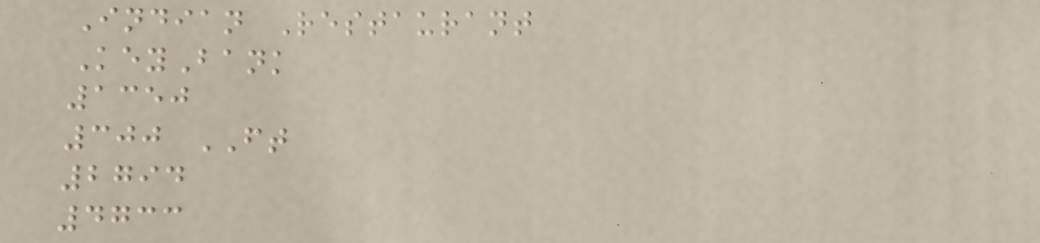Indian Restaurant
KeyBank
1350
300 FT
2794
4733
